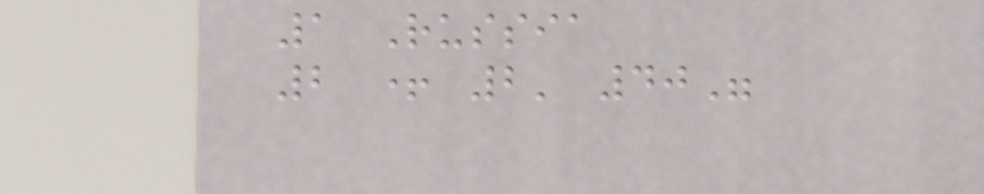1 Russia
2 + 2' 40"
